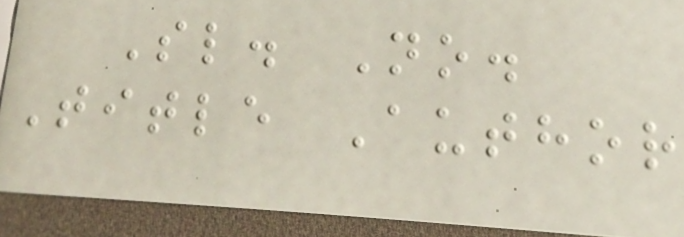Sl. No.
Title Author
